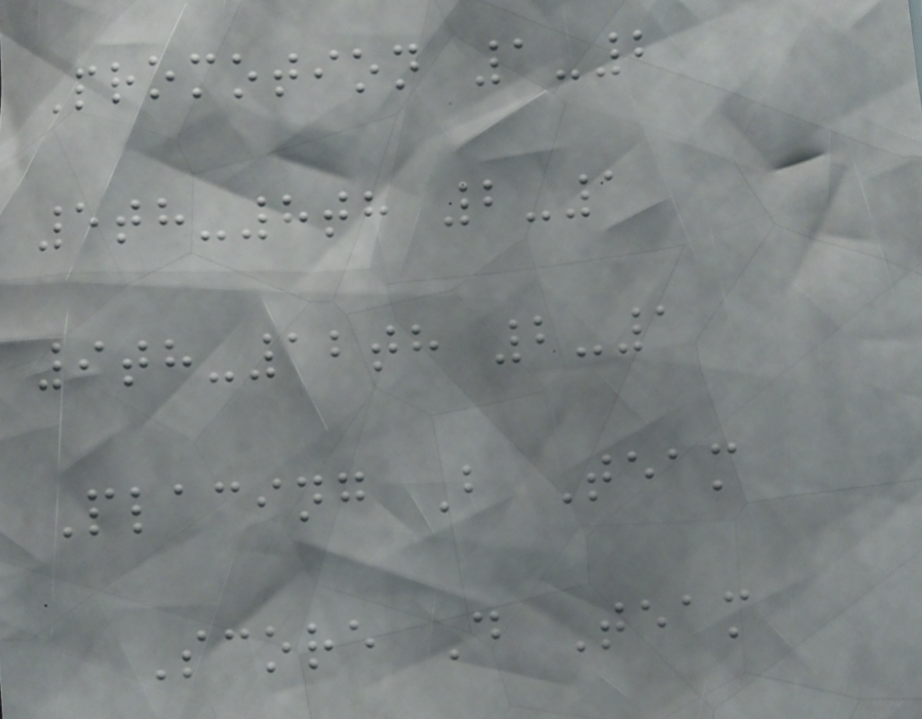Promotion 1-2
5th-8th 2-1
9th-12th 2-1
Placing B Team
Score D Team
